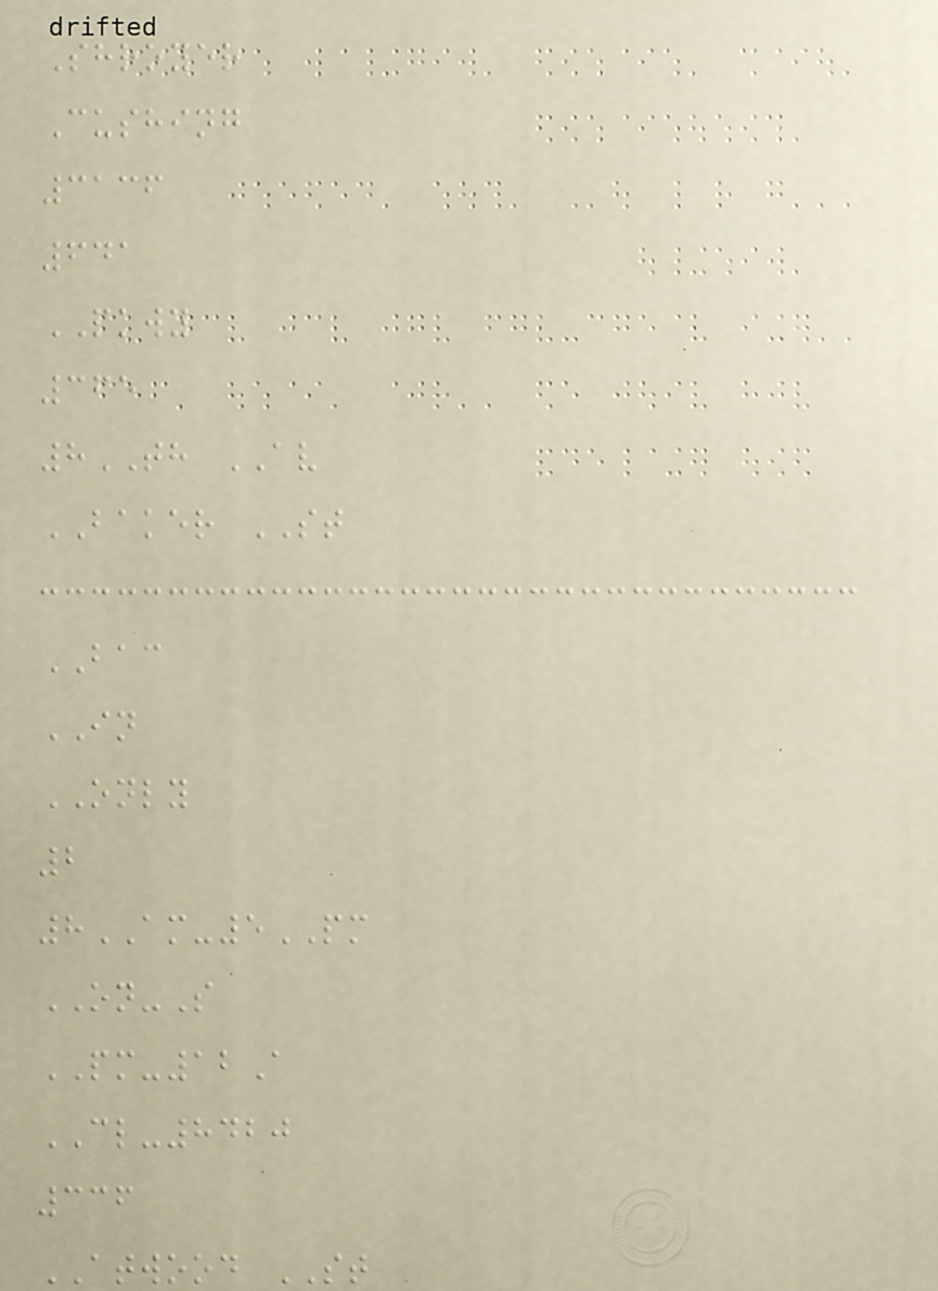Shroyer
Cushing
3136
641
PKWY
365
8TH AV
BAKER ST
BAC
IN
ONLY
2
8AM-5PM
ON-S
PM-12A
CL-8420
336
ATWOOD ST
